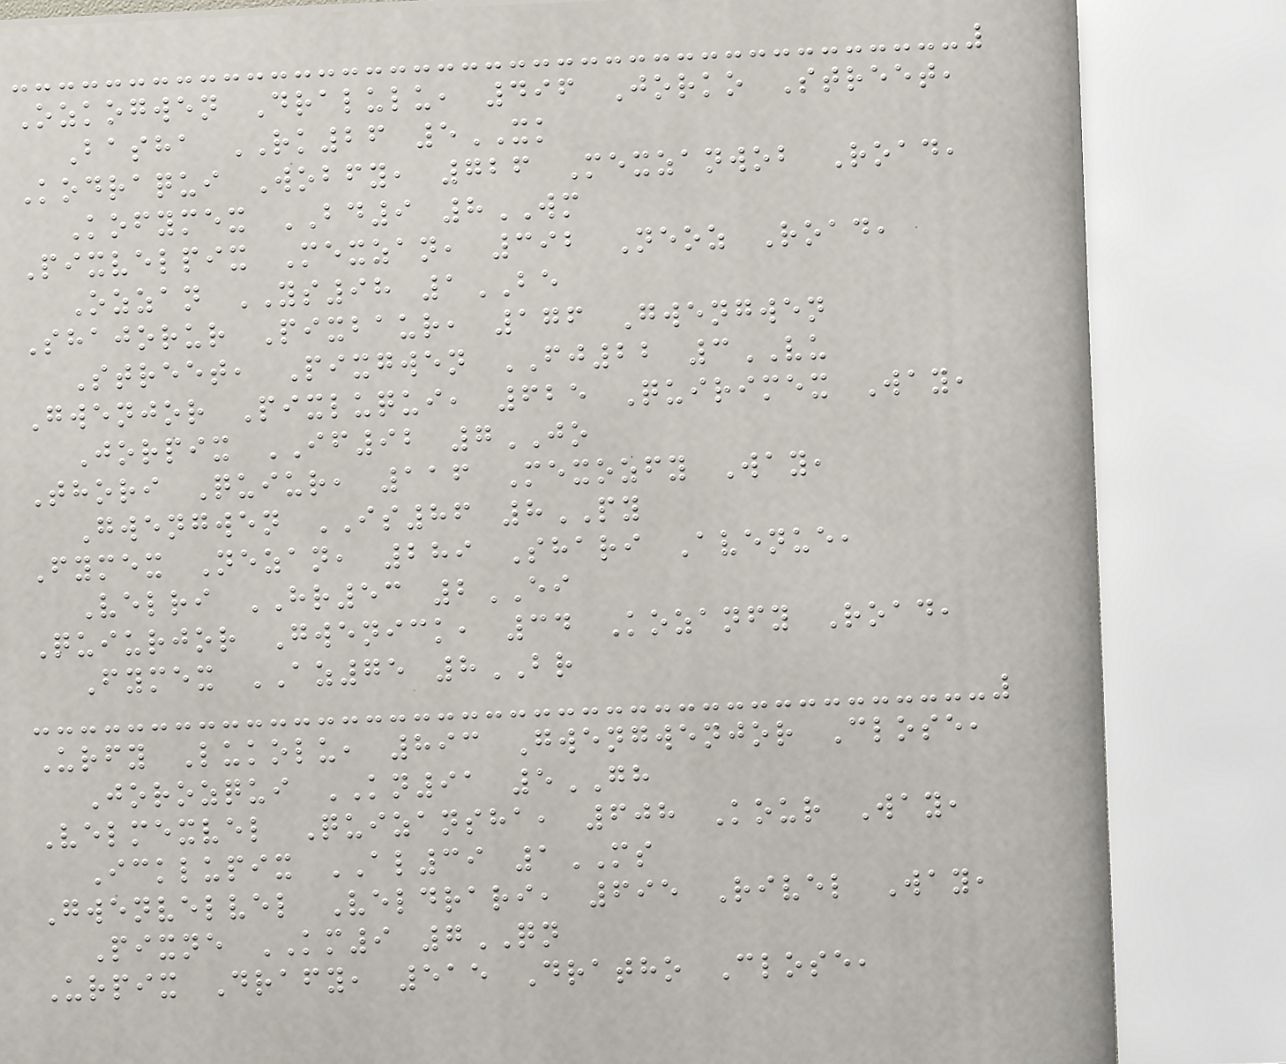Ozkogwen Dralulu, 496 Jorko Street,
Basha RK26 5XK
Kodraqui Wobfy, 726 Mexzanwob Road,
Kofymex BD9 8WM
Pixvelpix Mexzan, 392 Neoz Road,
Ozzan YS98 1BE
Shajorur Pixbaur, 176 Gwengwen
Street, Pixgwen FJ22 3VU
Gwenjor Pixluqui, 625 Quirimex Way,
Jorpix IF92 7JO
Thori Quiur, 116 Mexozfy Way,
Gwengwen IS86 8PY
Fymex Nezan, 289 Shari Avenue,
Velri HR53 2EI
Quiurjor Gwenick, 34 Kozanfy Road,
Fymex AZ75 8BR
Urfy Lukolu, 893 Gwengwenjor Close,
Jorozqui KN91 5GH
Velmexvel Quizansha, 608 Kour Way,
Icklupix AL39 1MS
Gwenvelvel Veldrari, 695 Rivel Way,
Pixne KM9 7QN
Urpix Drafy, 515 Dratho Close,
